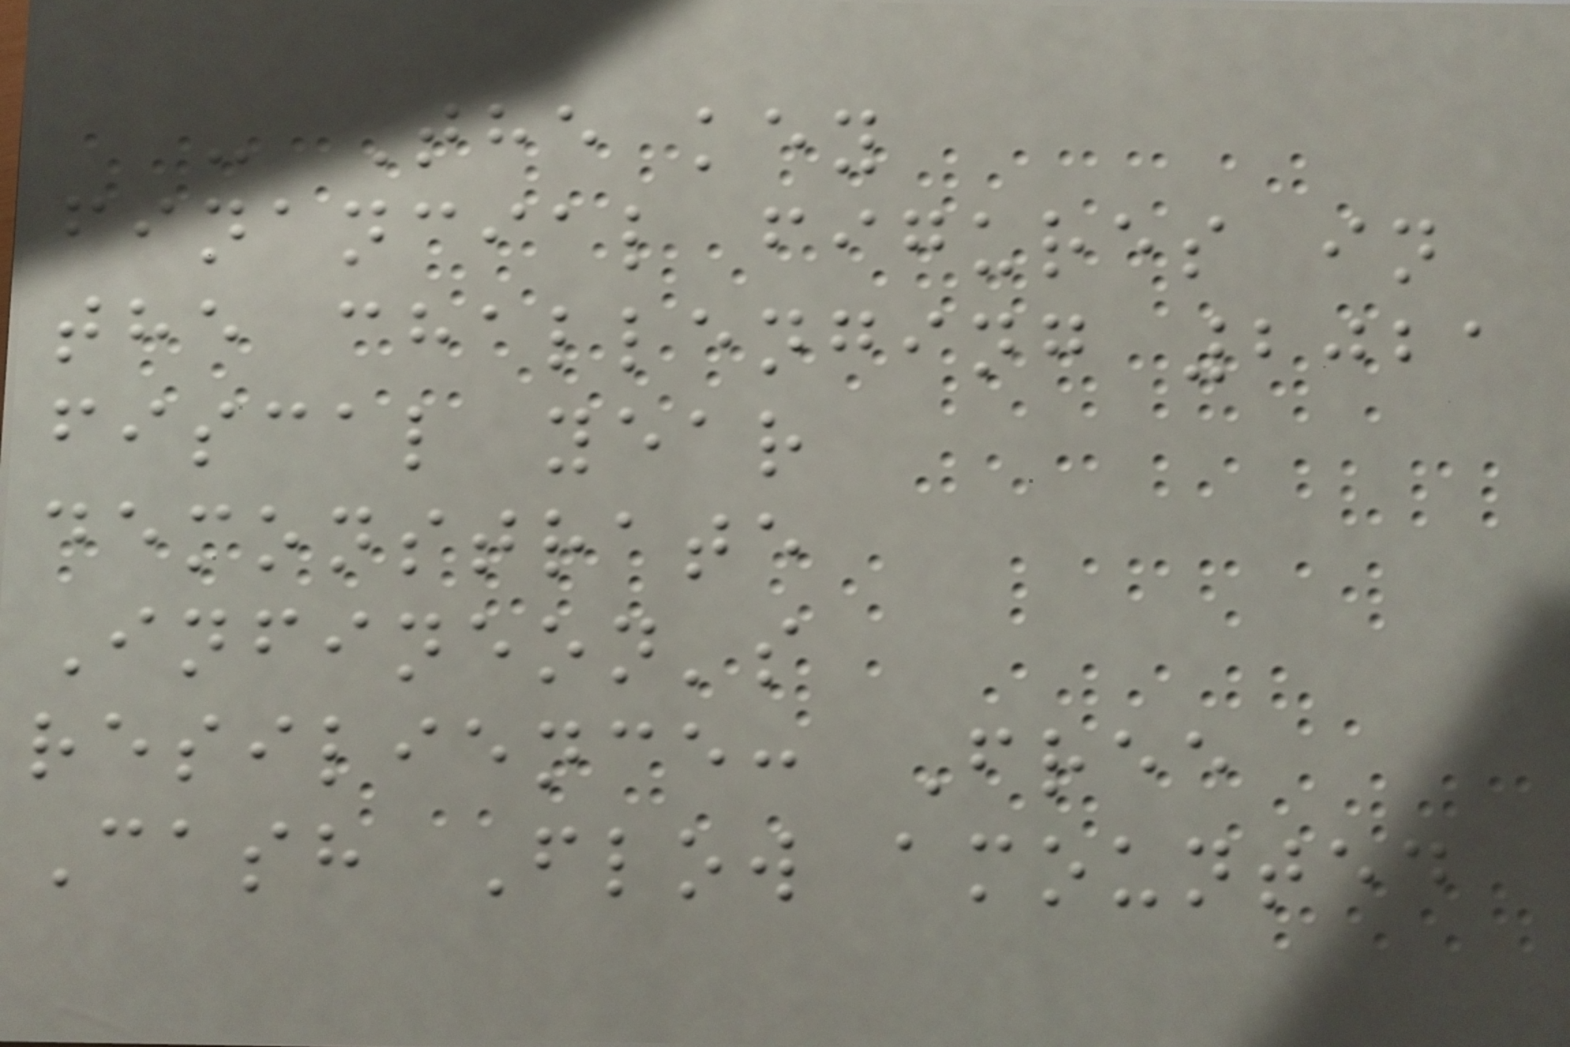- The key
financial figures in
the challenging 2021
fiscal year
demonstrate
Infineon's
resilience: Free
Cash Flow amounted
